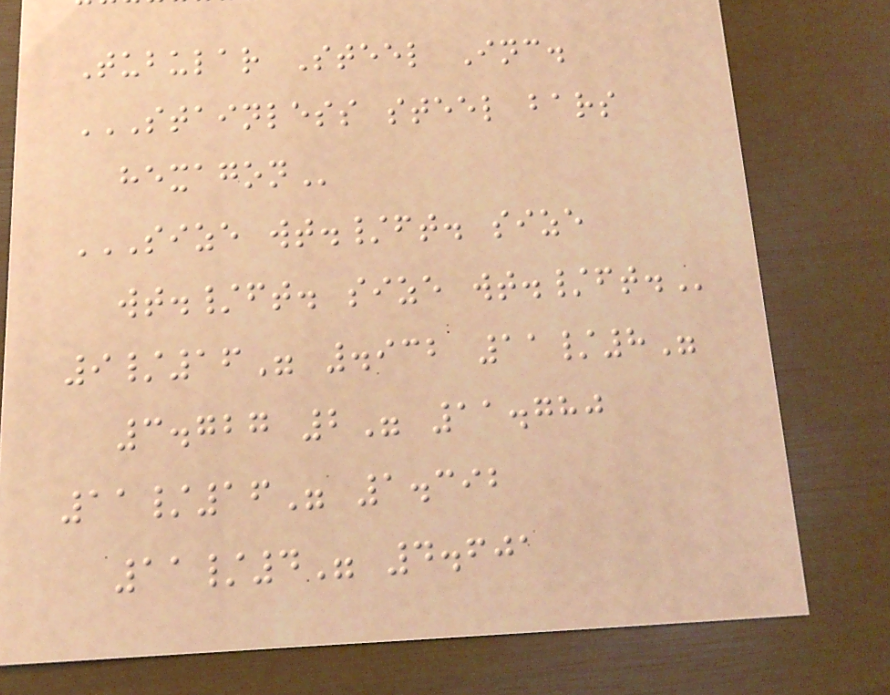Tubular Steel Inc.
STAINLESS STEEL BARS
HEXAGON
SIZE WT./FT. SIZE
WT./FT. SIZE WT./FT.
9/16" .932 11/8"
3.727 2" 11.780
11/16" 1.392
11/4" 4.601
